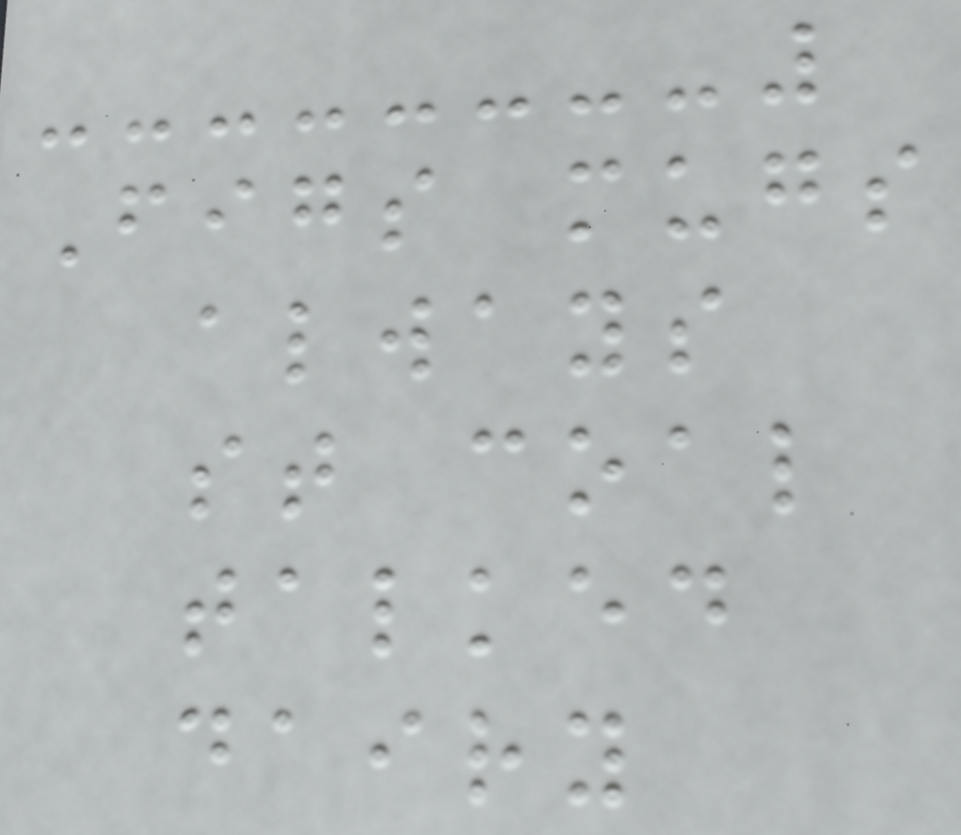Figs mugs
always
st coal
talked
dairy
